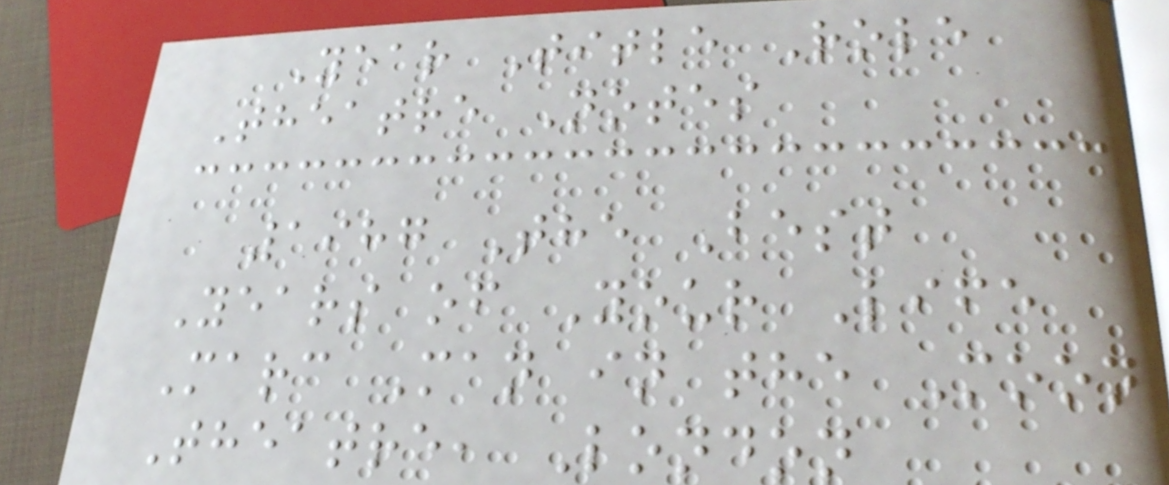Year Title Role
Theatre Notes
1987 The Best
Years of Your Life
Marc Man in the Moon
Theatre, London
